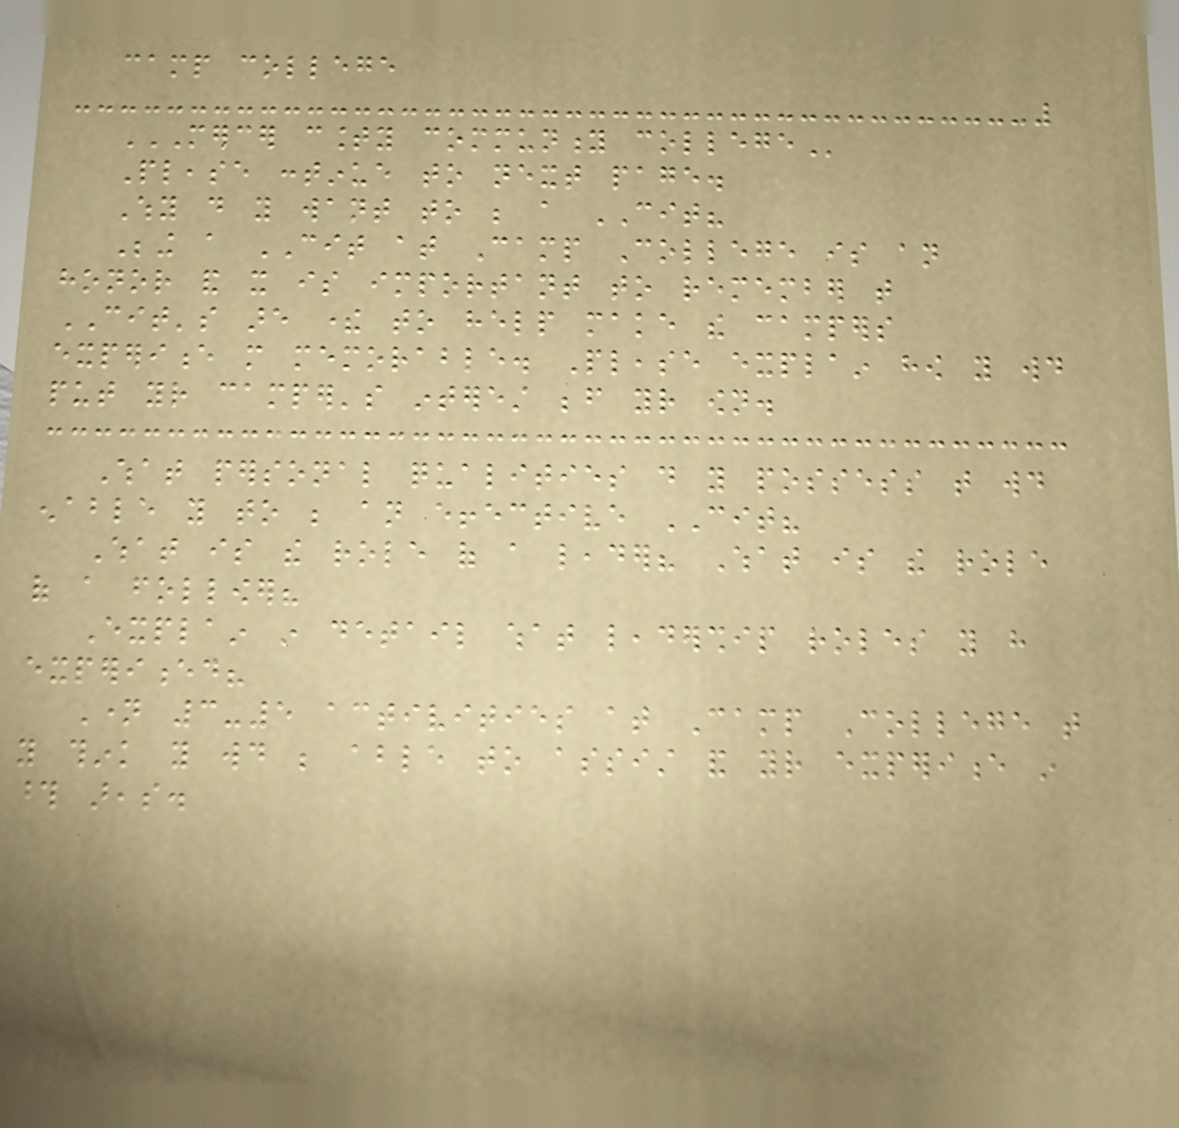camp college
MERCER COUNTY COMMUNITY COLLEGE
Please continue to next page.
Why do you want to be a CIT?
Being a CIT at Camp College is an
honor and it is important to remember that
CIT's are there to help make the campers
experience more memorable. Please explain how you would
put your camper's interest before your own.
What personal qualities do you possess that would
enable you to be an effective CIT?
What is the role of a leader? What is the role
of a follower?
Explain in detail what leadership roles you have
experienced?
Name 3-5 activities at Camp College that
you think you would be able to assist and your experience in
those areas.
